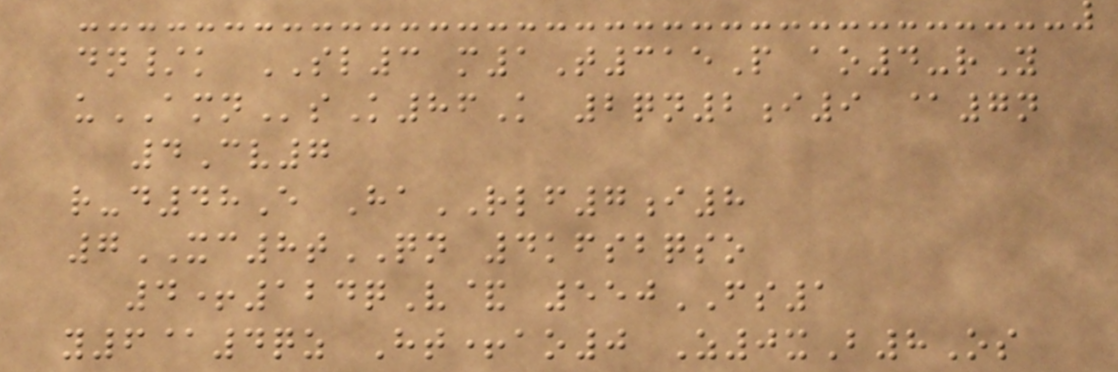dn/k SL3 m1T315P ao4-rY
uAMNsK86K 2qn2i9 @7n
4Cv7
r-d48E HaRLF7i8
7XC8tQN 4kfsbqso
4+124qV& 550FS1
y6@4qz Ht+ao0 Z0xB8Os
